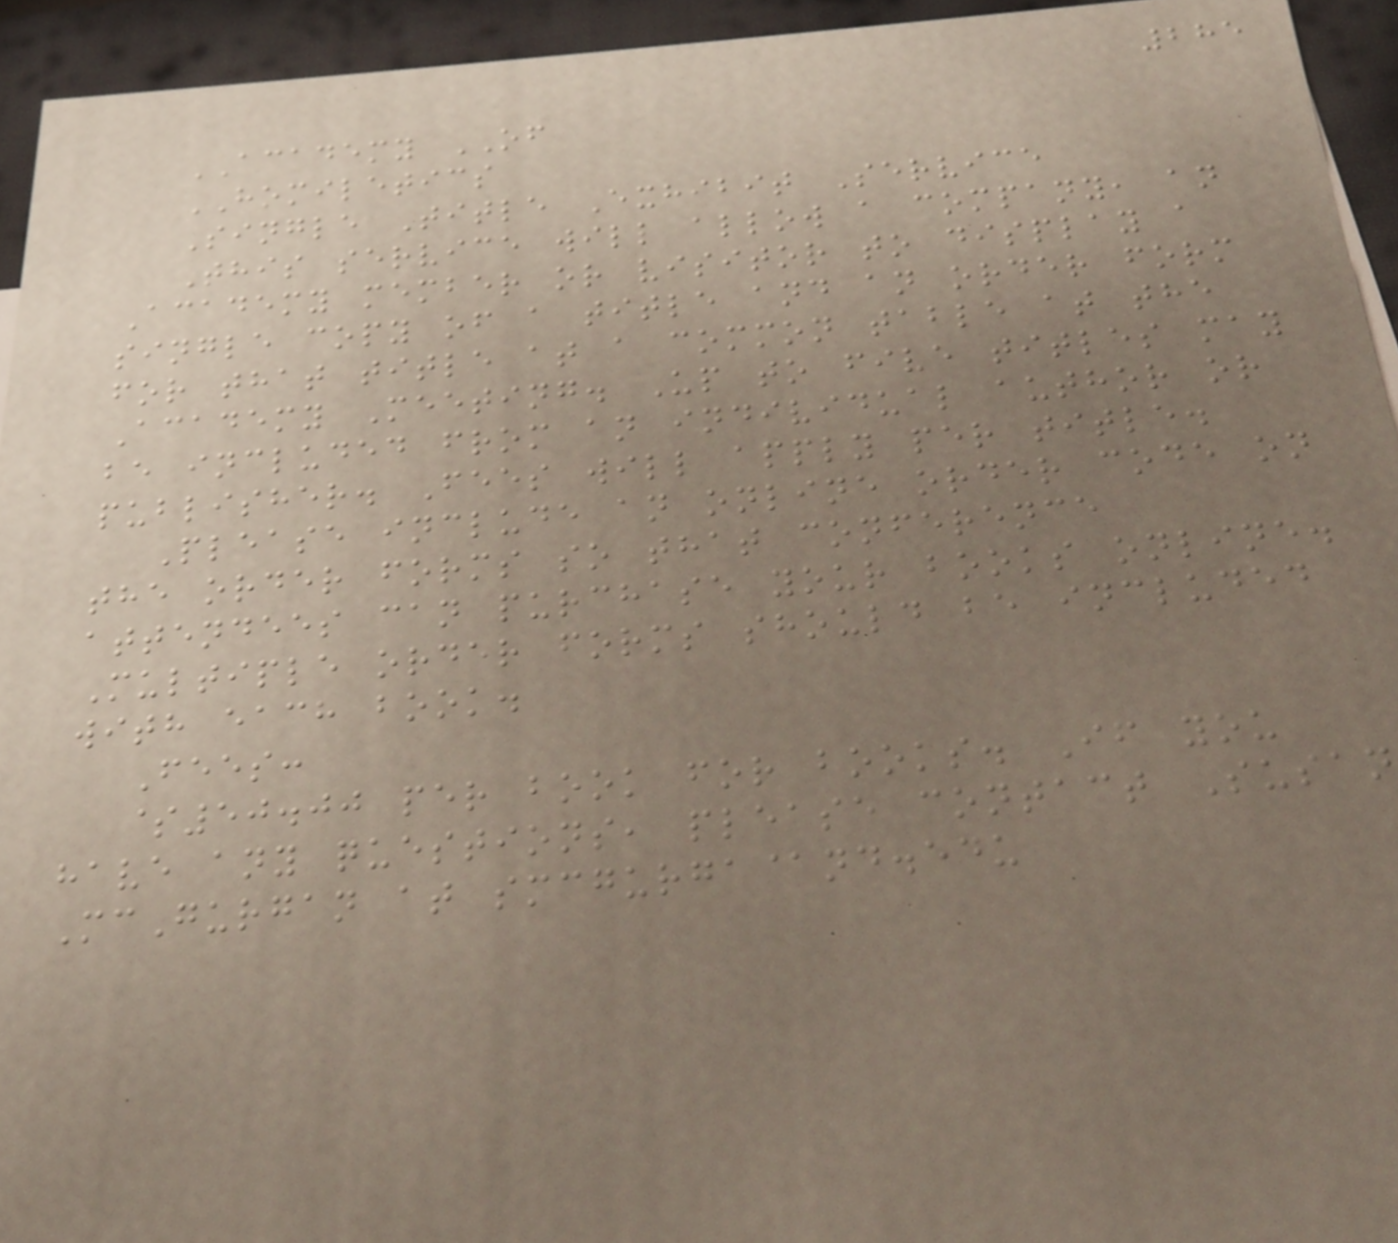285
ACADEMY OF
HOMILETICS
Single Title Exhibit Service
This service will allow a company, an
Academy member or visitor to display a
single copy of a title and an order form
for that title at a common table at the
Academy Meeting. Up to five titles may
be included from an individual author or
publisher. Fees will apply per title.
Please include an online order code on
the order forms so that conference
attendees can purchase your books online.
Multiple order forms should be included
with each book.
Fees:
$50.00 per book for books. If you
have any questions, please contact Susan
McGurgan at smcgurga@nd.edu
